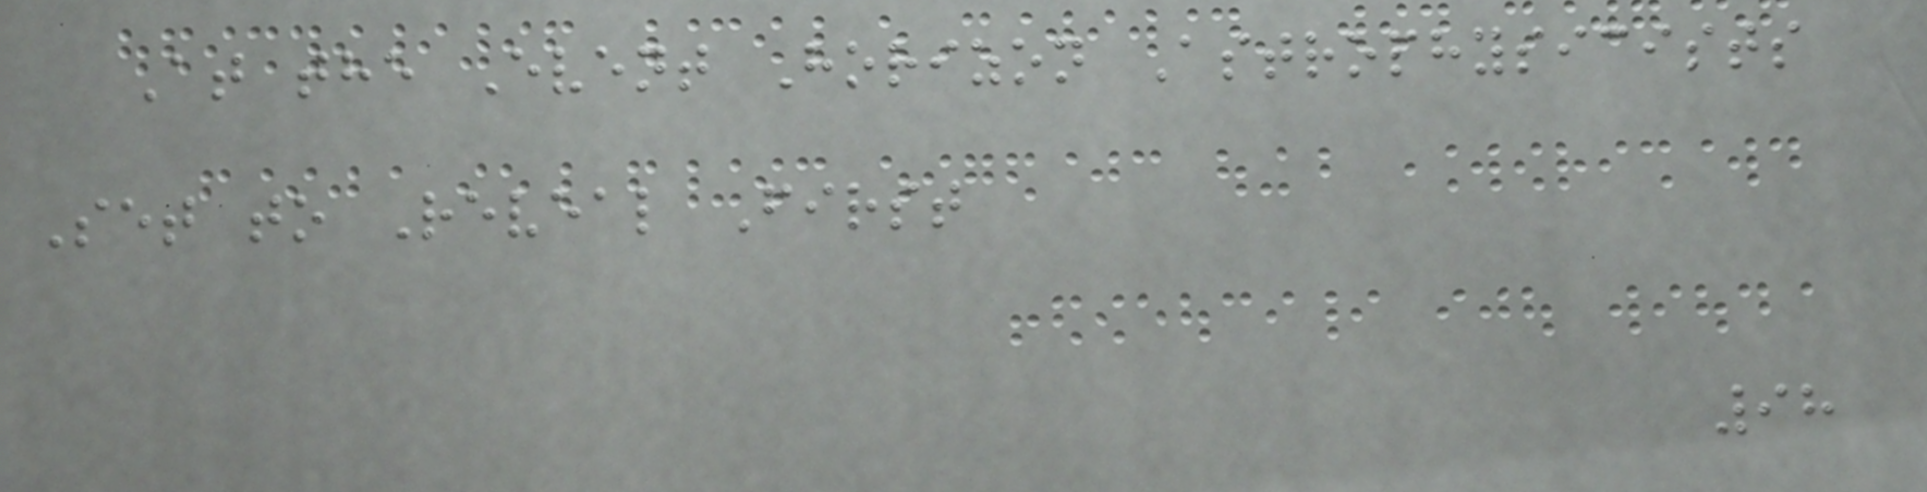At the Event Horizon Astrophysicists
Set to Reveal First
98
